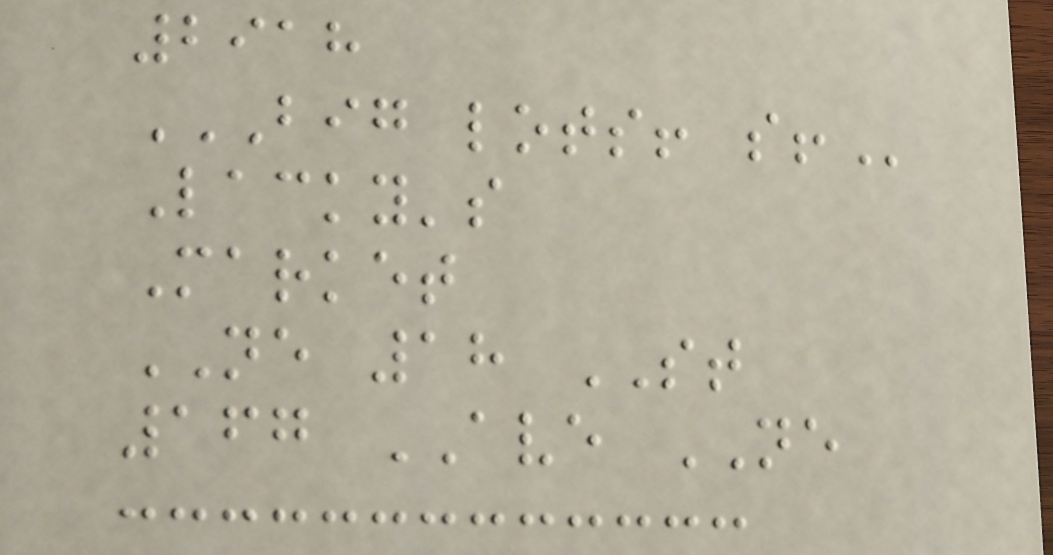2918
BIG LOTS! S!
Lacky's
Market
NE 18 ST
167 AVE NE
